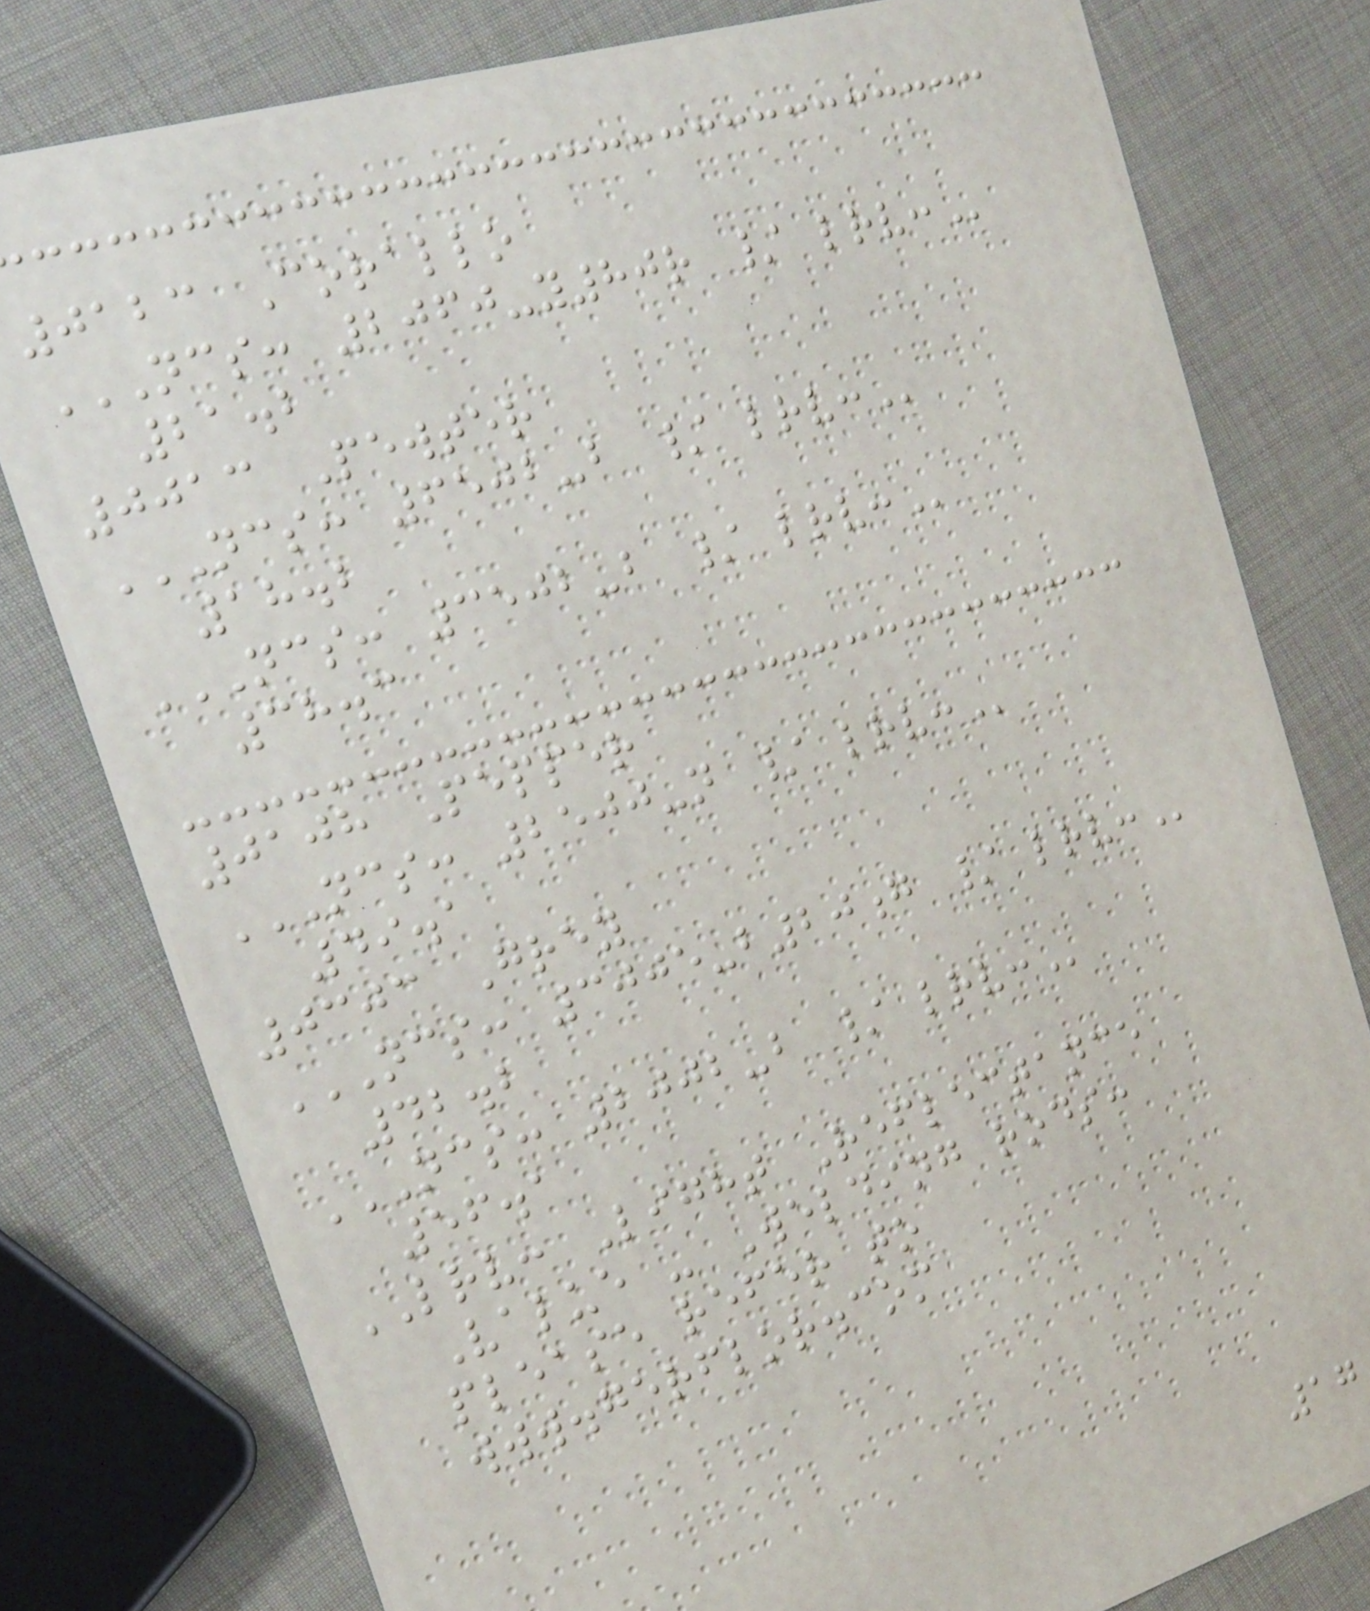0123 Corallo
NCS: 2060-Y80R / LRV:
21.2
0013 Pewter
NCS: 6502-B / LRV:
18.2
NCS: 3502-B / LRV:
38.3
0108 Pepper
NCS: 2500-N / LRV:
49.1
0303 Grey
NCS: 3005-B20G / LRV:
42.2
NCS: 2002-B / LRV:
56.1
LRV: Light Reflectance
Value - Welding rods:
please refer to
www.gerflor.com
17
